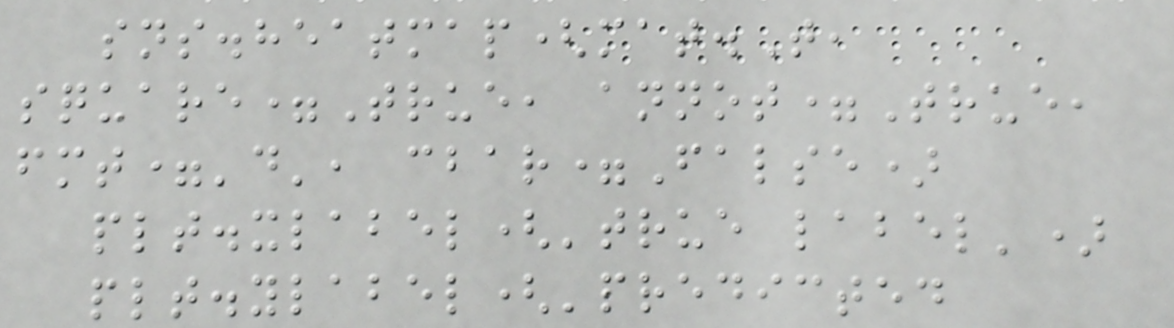sns.heatmap(mat.T,
square=True, annot=True,
fmt='d', cbar=False)
plt.xlabel('true label')
plt.ylabel('predicted
